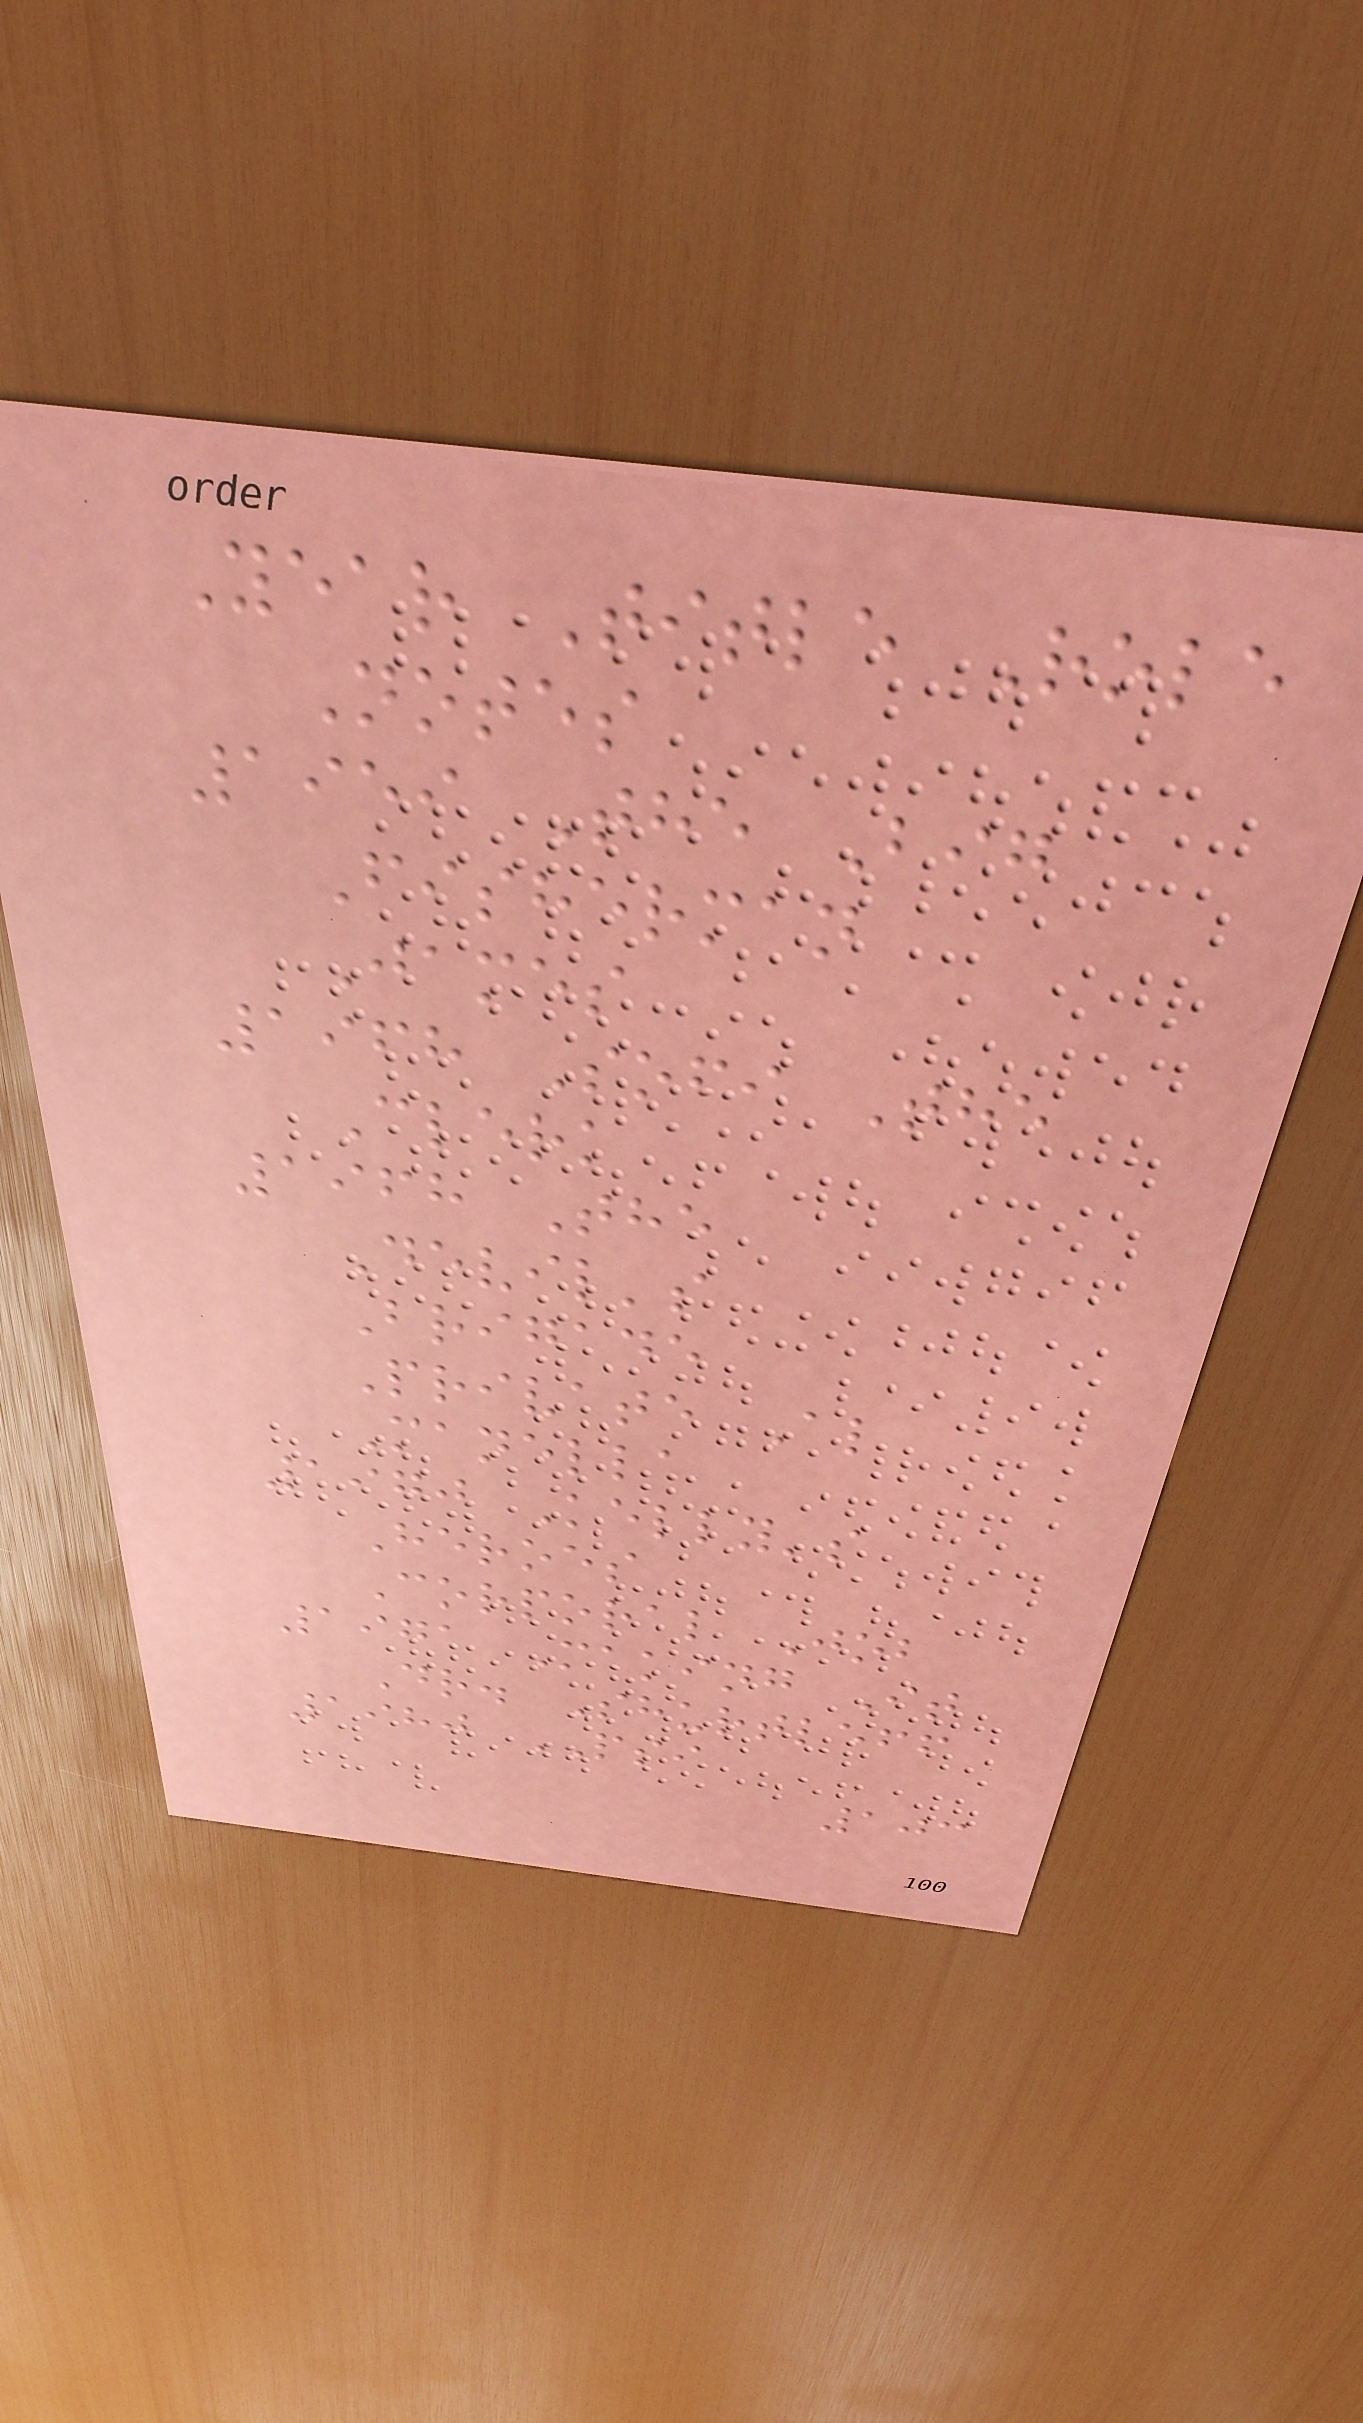Year Title Role
Notes
1959 The Big
Fisherman
James
1968 Sofi The
Clerk
1968 The
Devil's
Brigade
Private Al
Manella
1970 Kelly's
Heroes
Corporal Job
1971 Making It
Dr. Shurtleff
1980 PSI
103
